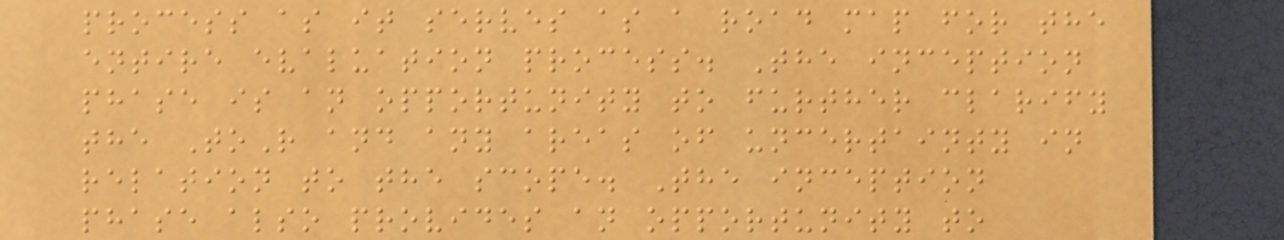process as it serves as a road map for the
entire evaluation process. The inception
phase is an opportunity to further clarify
the ToR and any areas of uncertainty in
relation to the scope. The inception
phase also provides an opportunity to
